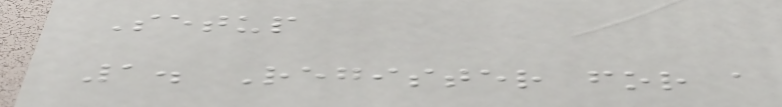Setup
1. Register for a
